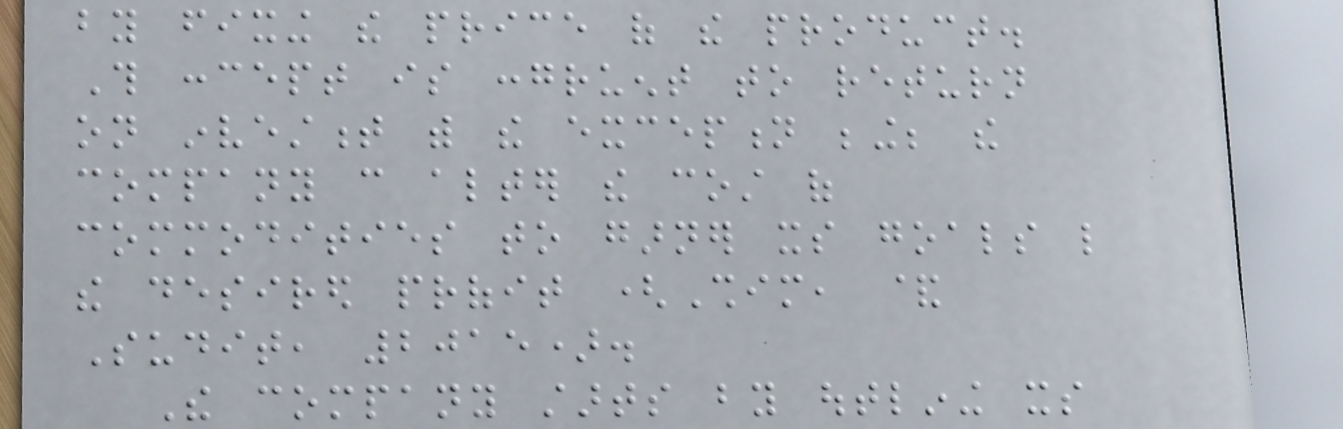by fixing the price of the product.
This concept is congruent to return
on investment with the exception being; the
company can alter the cost of
commodities to garner its goals like
the desired profit (Shim, &
Sudit, 2015).
The company starts by outlining its
